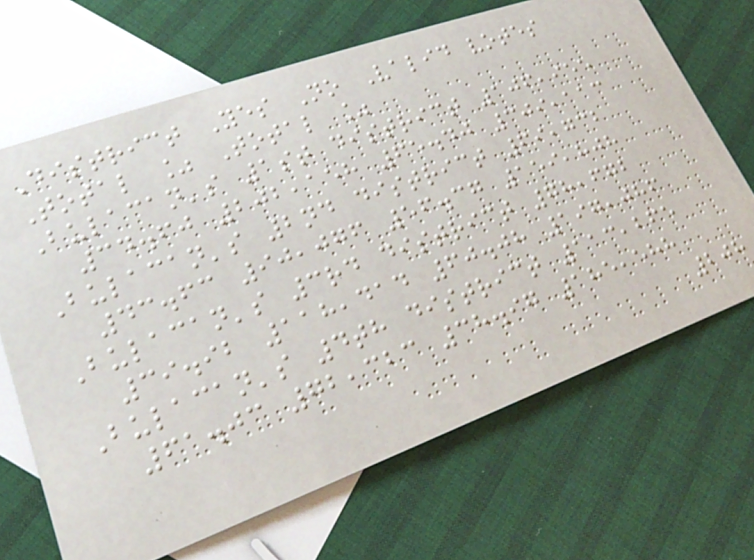District Yes No Valid votes
Total % Total %
Bulacan's 1st district 106,955
34.60 202,158 65.40 309,113
Bulacan's 2nd district 69,732
43.63 90,076 56.37 159,808
Bulacan's 3rd district 78,672
39.92 118,414 60.08 197,086
Bulacan's 4th district 113,265
61.03 72,323 38.97 185,588
208
